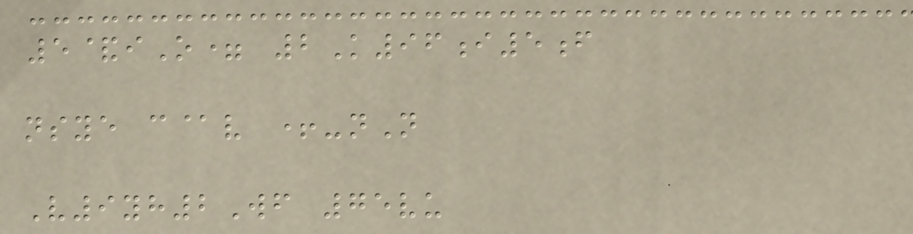5&iO= 2K96i5f
nsye c@v +-nN
V9yh2Wf 75vu
